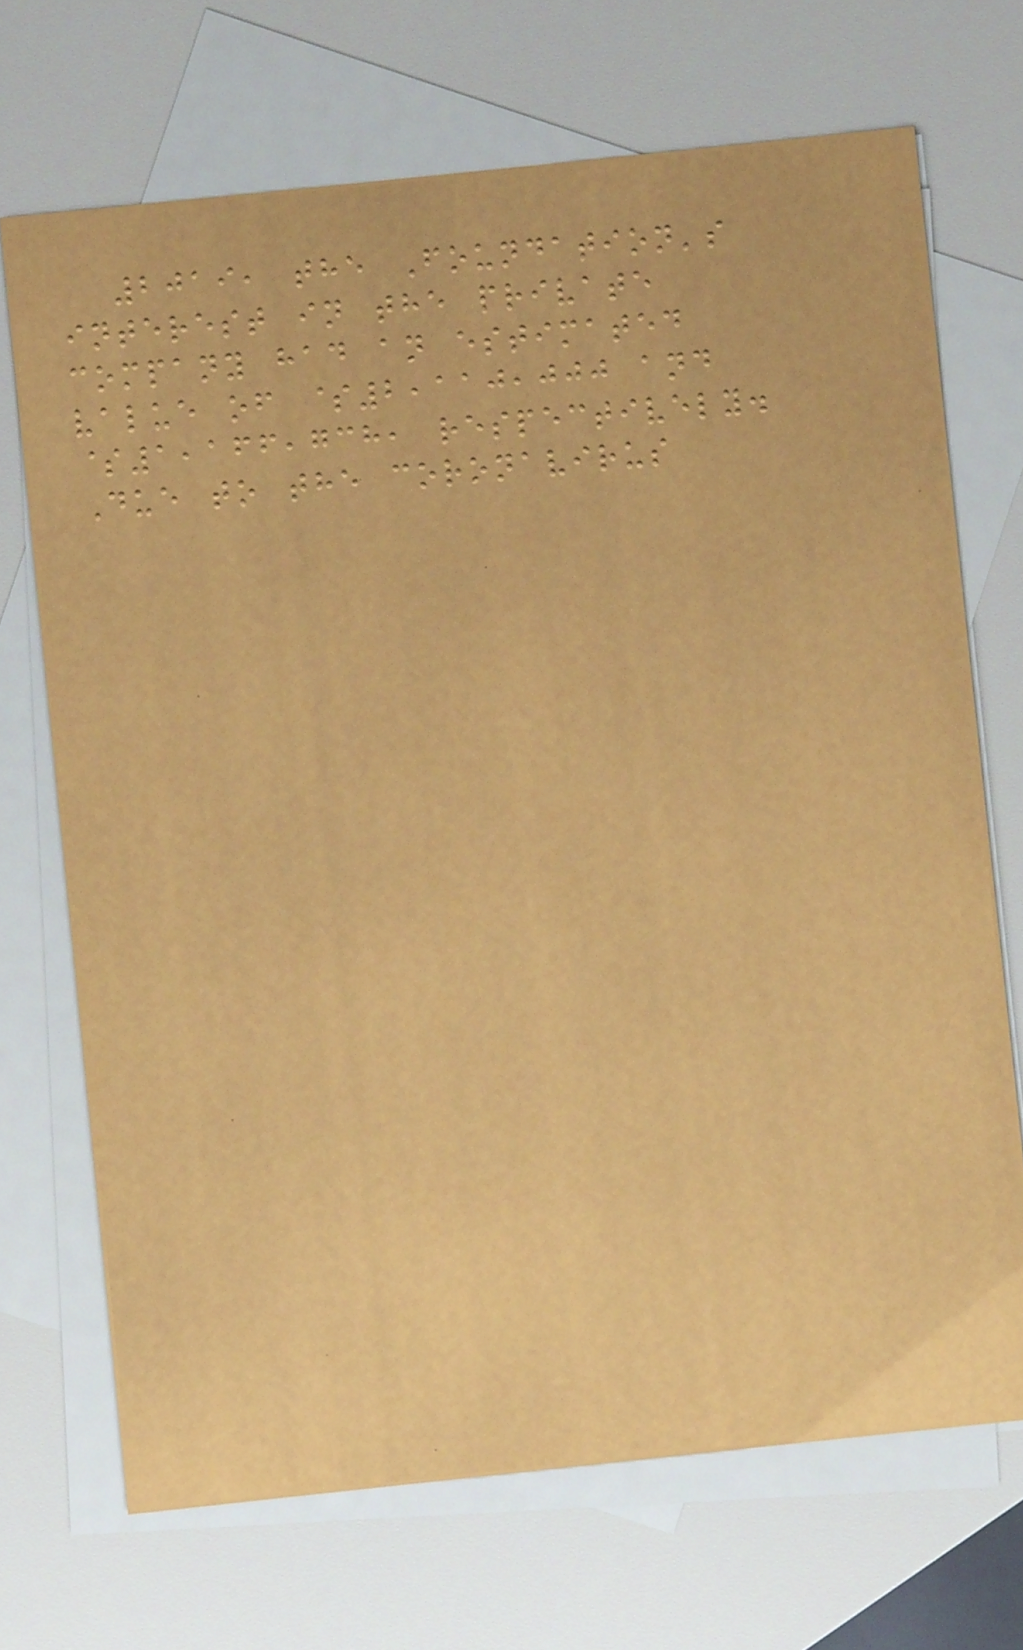2019, the Foundation's
interest in the private
company had an estimated
value of $2,110,000 and
$1,166,738, respectively.
Due to the coronavirus
